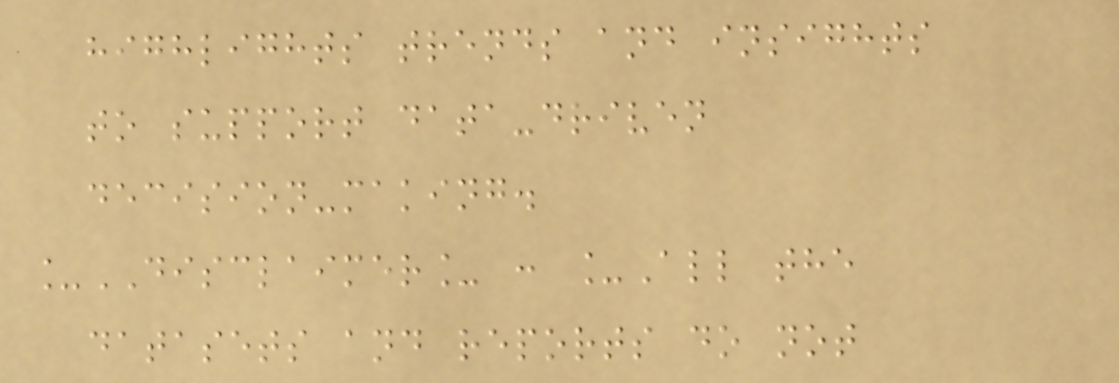highlights trends and insights
to support data-driven
decision-making.
_DISCLAIMER_ : _All the
datasets and reports do not
